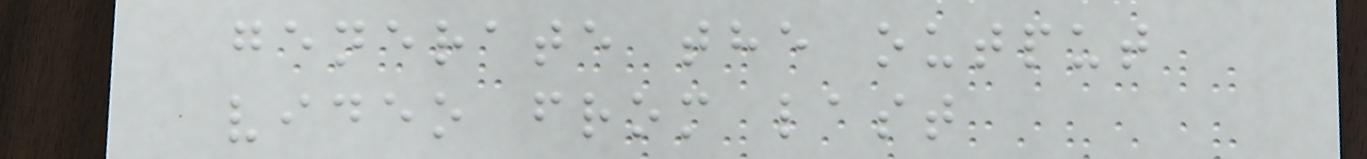generate the output
video from last
